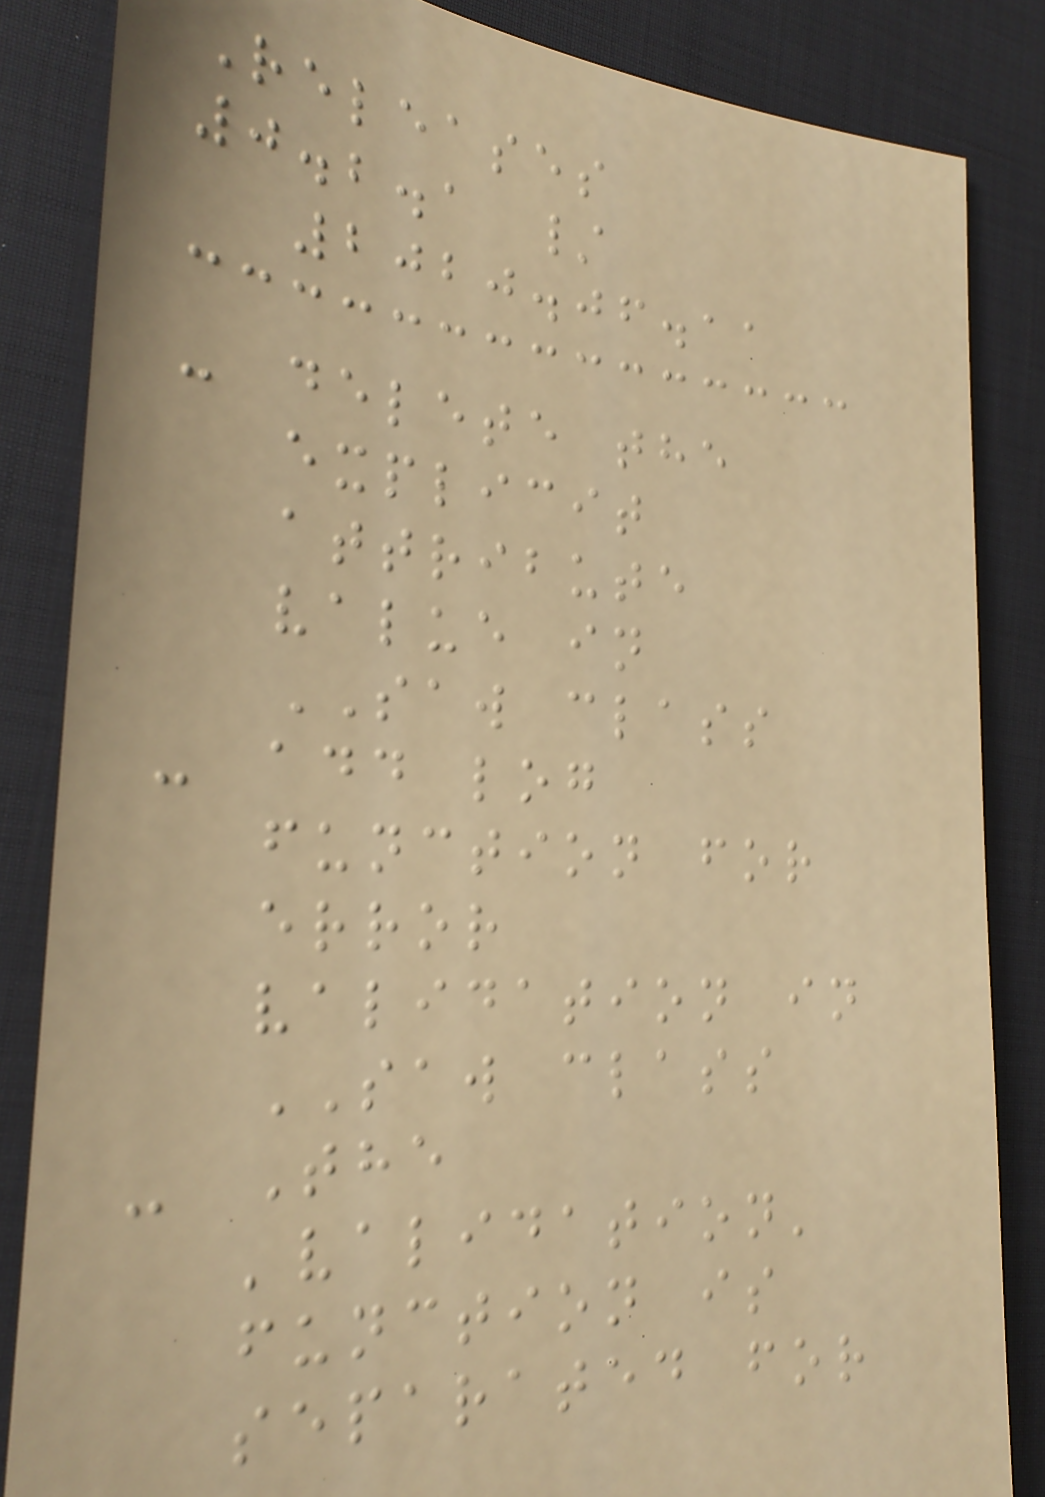Releases
0.2.1 /
2020.06.11
- delete the
explicit
attribute
value in
SAW class
- add log
function for
error
validation in
SAW class
- The
'validation'
function is
separated for
